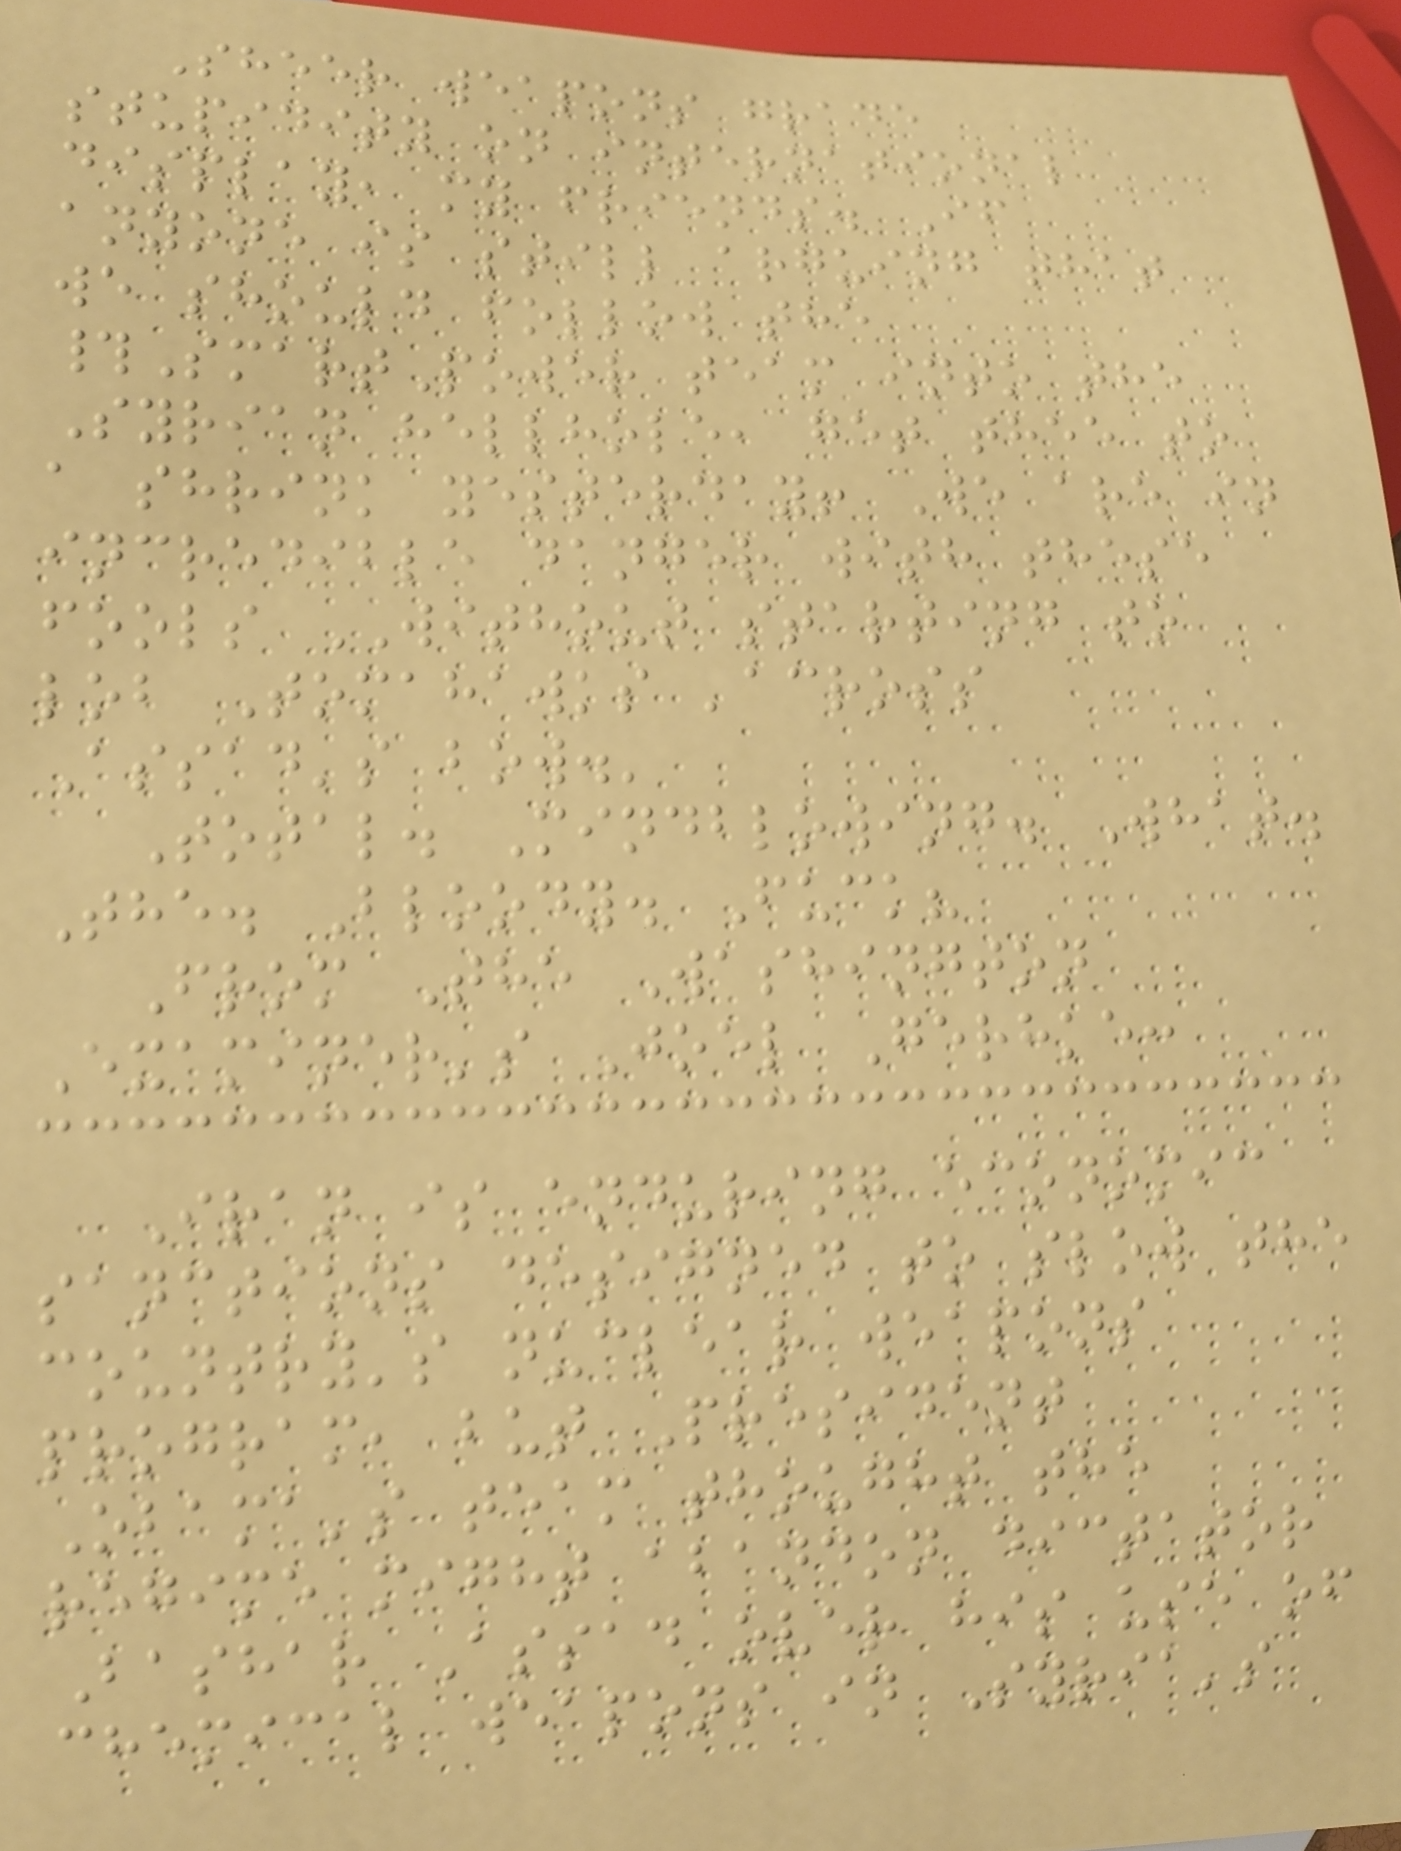Sheer weapons grade
stupidity on international
display, my friends. If
anyone is still arguing that
we should follow the
#SmartPower team into the
Syrian hellhole, get thee to
a shrink yesterday! We are in
incredible danger with these
fools WITHOUT starting to
lob Tomahawks 'across
Assad's bow.'
Total. Mindblowing. What.
The. Bloody. Fuck?
From The Washington
Examiner's Joel Gerhke:
Iran is enduring economic
sanctions designed to slow the
country's nuclear weapons
program, but President
Obama's team thought the
regime might abandon dictator
Bashar Assad over his use of
chemical weapons in Syria's
